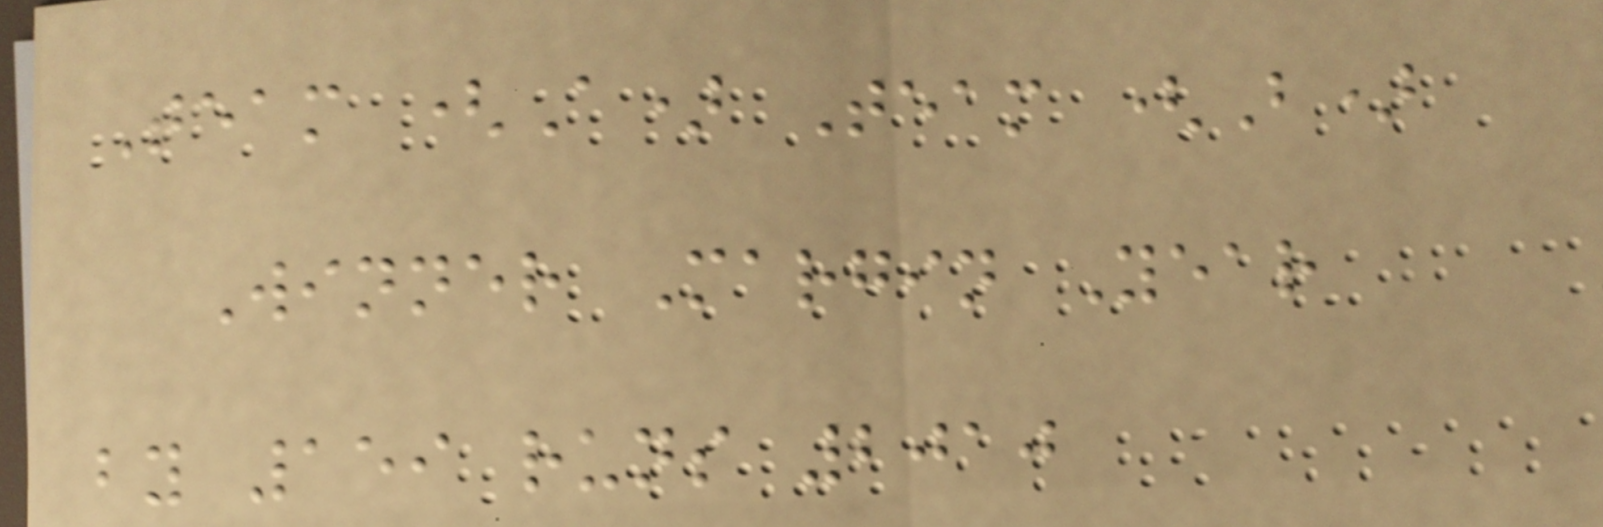Team (A) Team (B)
Winner Margin Year
by 159 runs 2010
